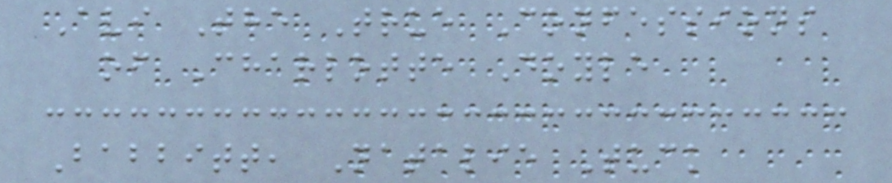Avi The True Confessions
of Charlotte Doyle
Babbitt, Natalie Tuck
